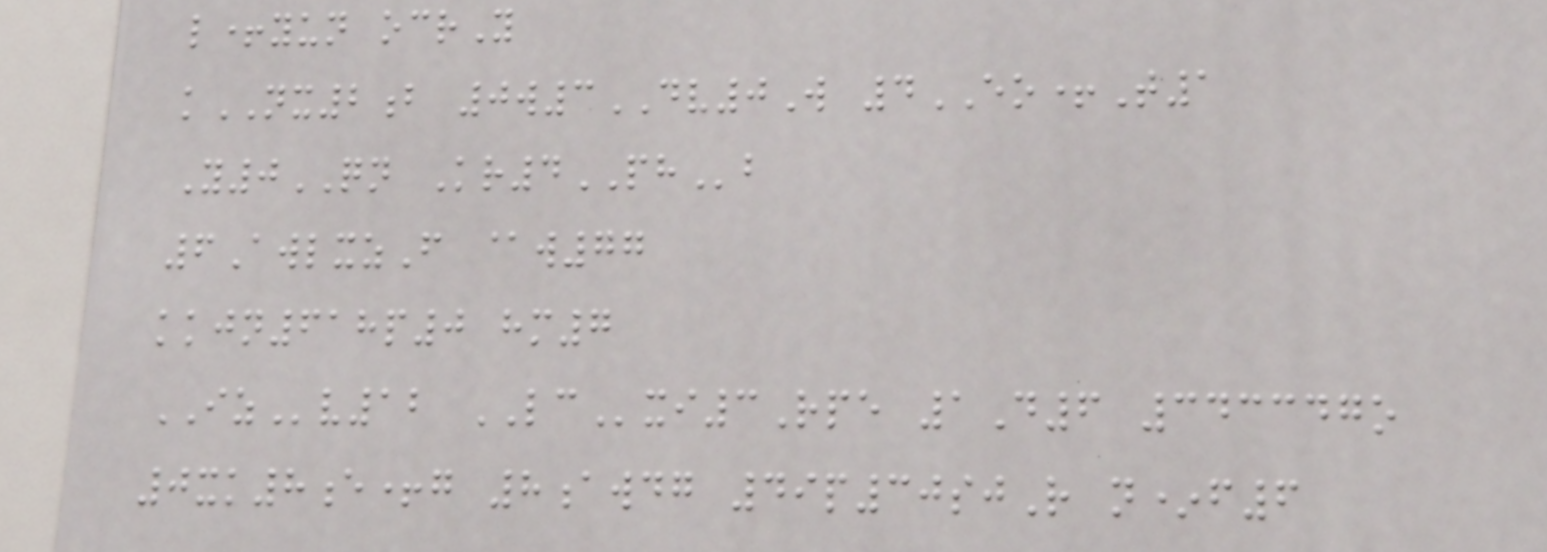l+yun ocrY
kNX2b 0w3DV0W 4EO+T1
Y0QN Kr4PHb
6AwlxzF @w77
kkjn618p0 hm7
IZv12 LCxi3Rpe 1D6 343347o
0xk8e+g 8awdg 49p30sjR n*f6
